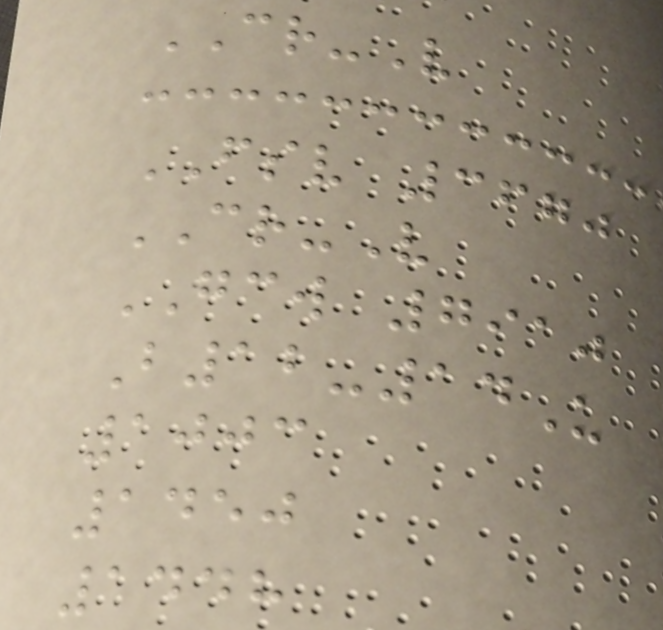CR-V
FSV 3670
CR-V
GCW 7910
B12-14U
1003
1450
1448
